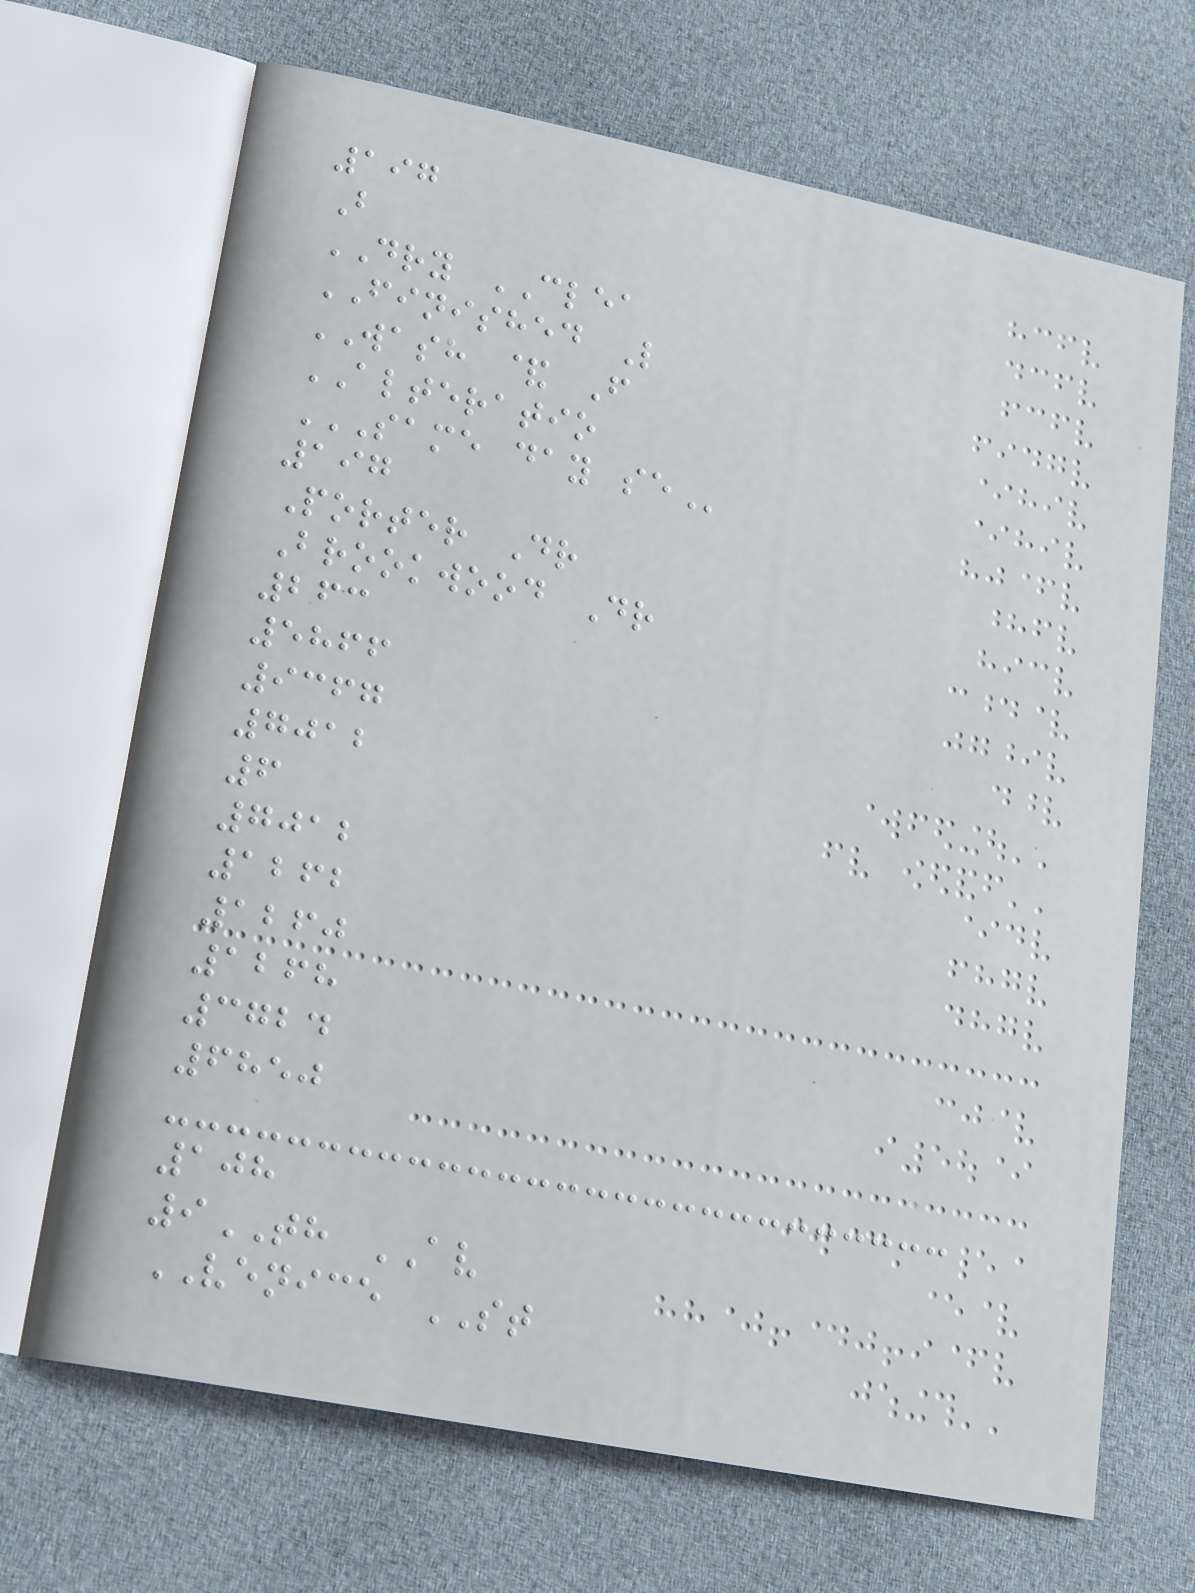197
B
DRY CLEA
FINISHED L
WASH & F
ALTERATIO
SAME DAY SE
197
Porter Dr
Brookwood Dr
263
5866
9367
7012
6
7012
1262
1260
1268
3724
6850
108
9TH AV
VENICE ST
